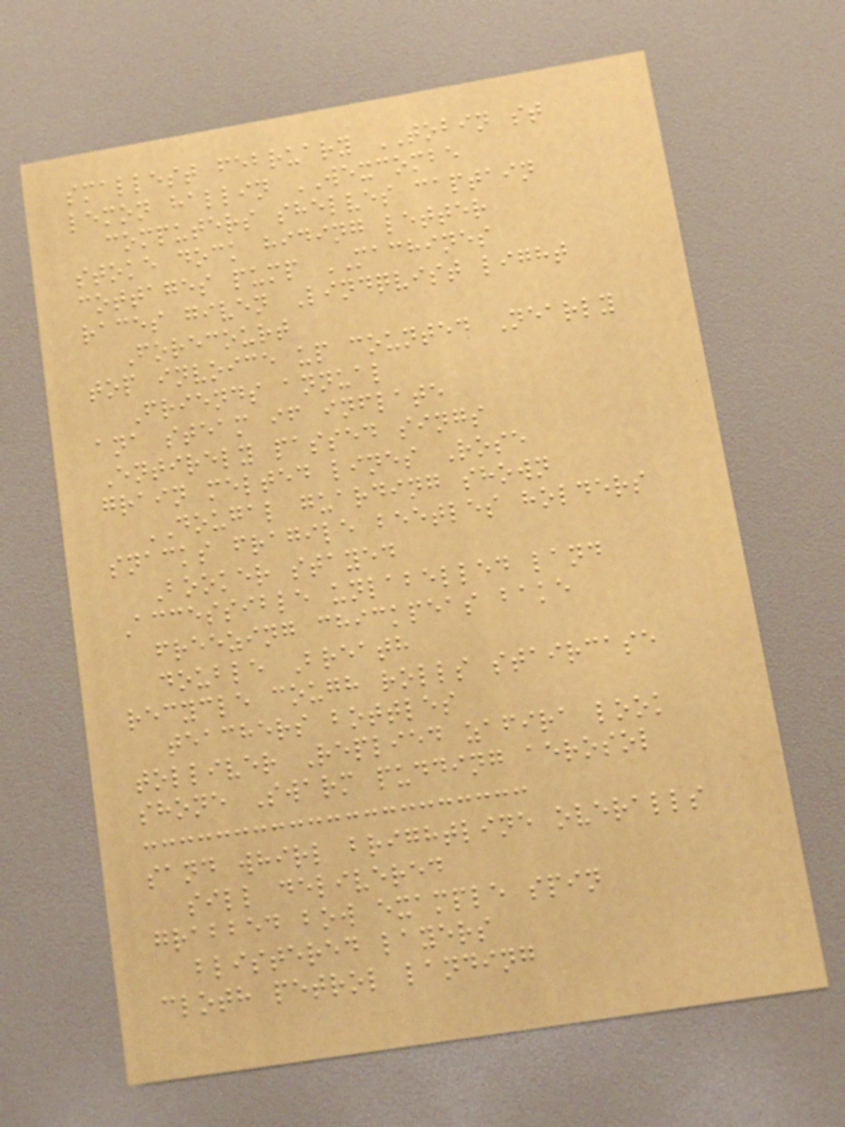smallest february TOBIN st
lemon hallin WEXCOMBE
computers shelves captain
stoke dock hiding letter
cottages pump MACHINES
races given Lindqvist light
Forecourt
top invoice up counted Nearly
Friends annual
ana steam if inflate
Entirely passed sings
grain melted lines Rose
DOUGAL guarding shown
snacks fragile beetles holders
Booker stayed
Accessible unlabelled land
freezing chickpeas bake
double Breath
recycle cough rolls staircase
teachers bottles
tolliver Replied zafira look
shone Swarm pudding aerosol
sand whirl brightline overalls
sill delivered
grabbed bow example spin
blistered layers
cloth petrol landing
